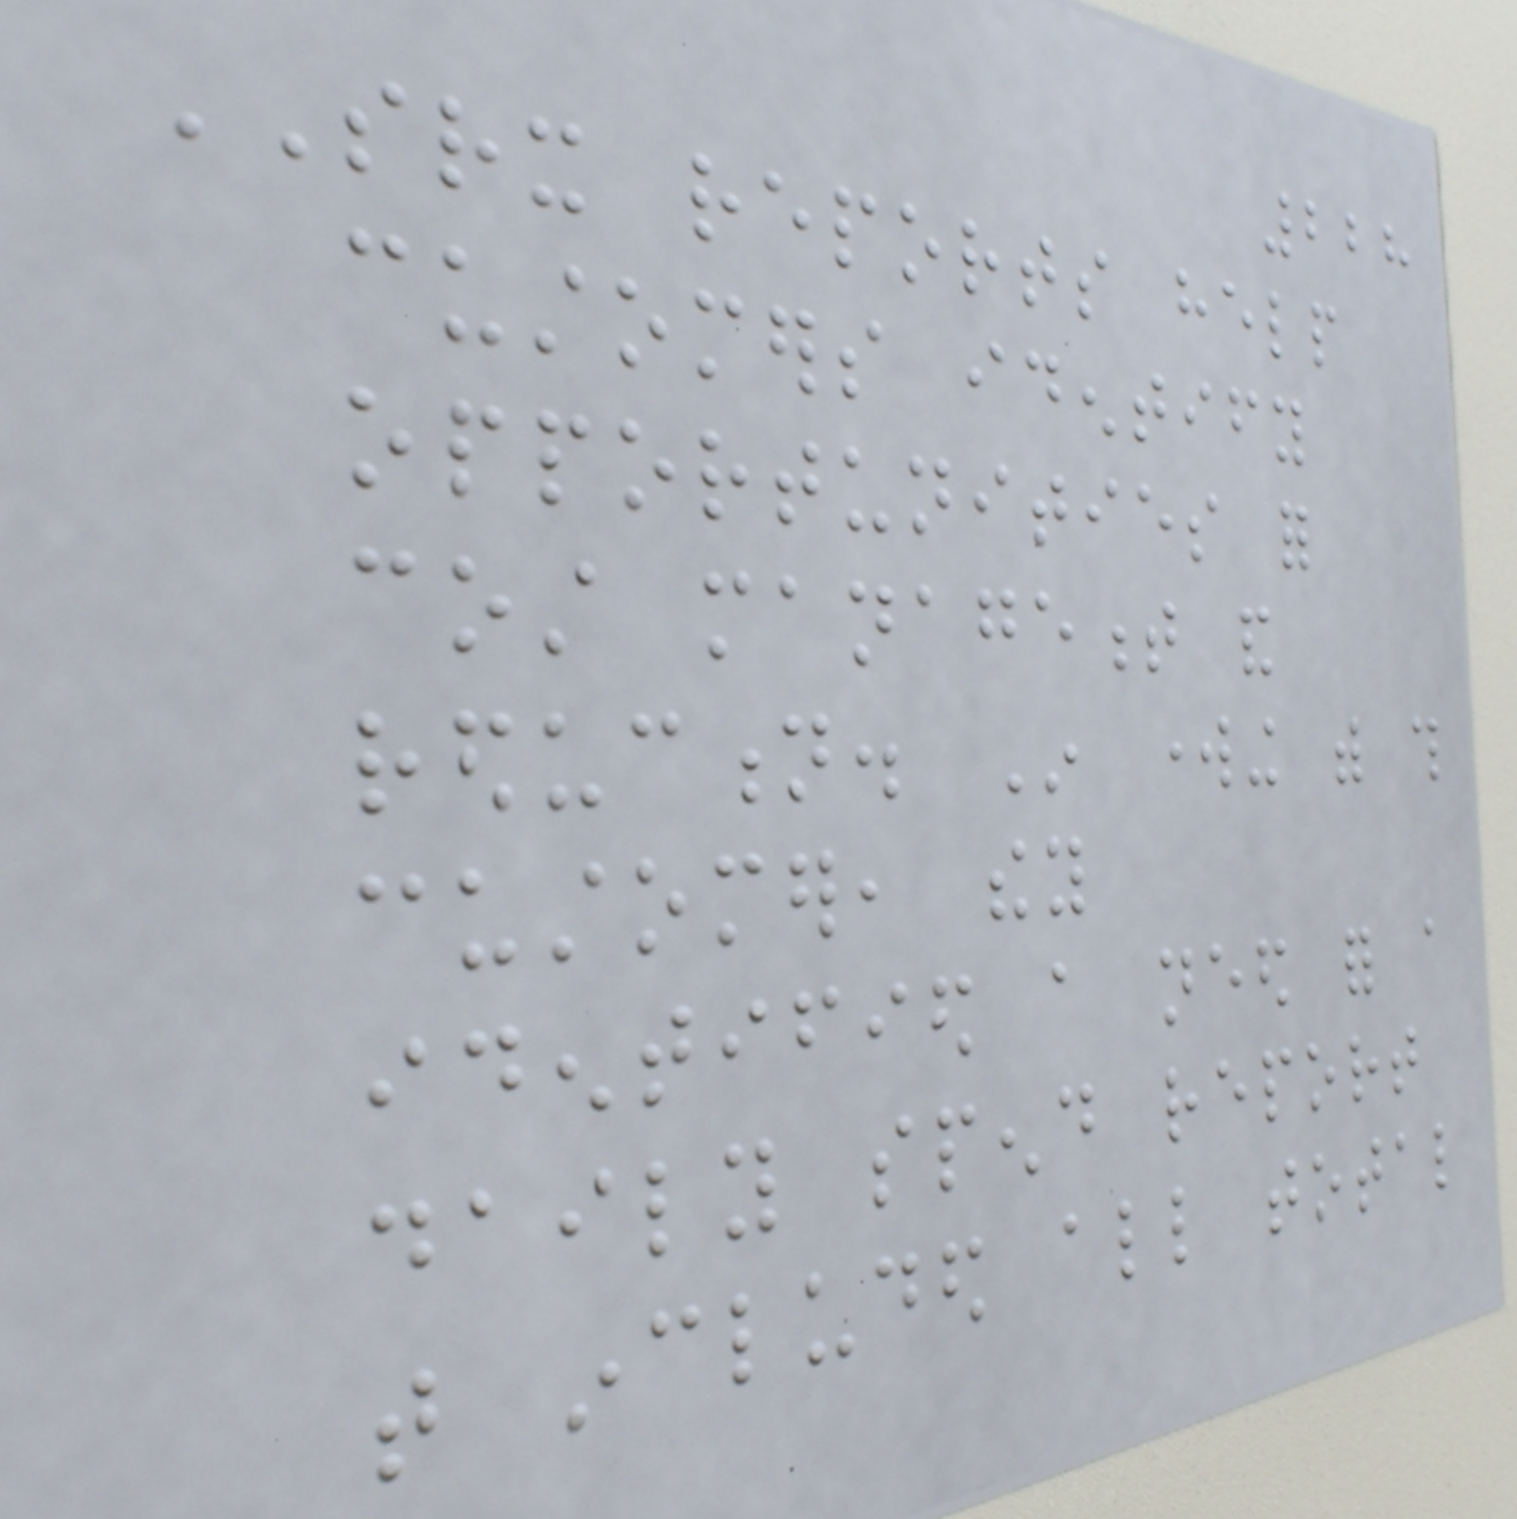228
SRX reports help
customers identify
opportunities for
cost management and
reduction. In working with this
customer, they
identified a need for a
daily spend report
that included all total
